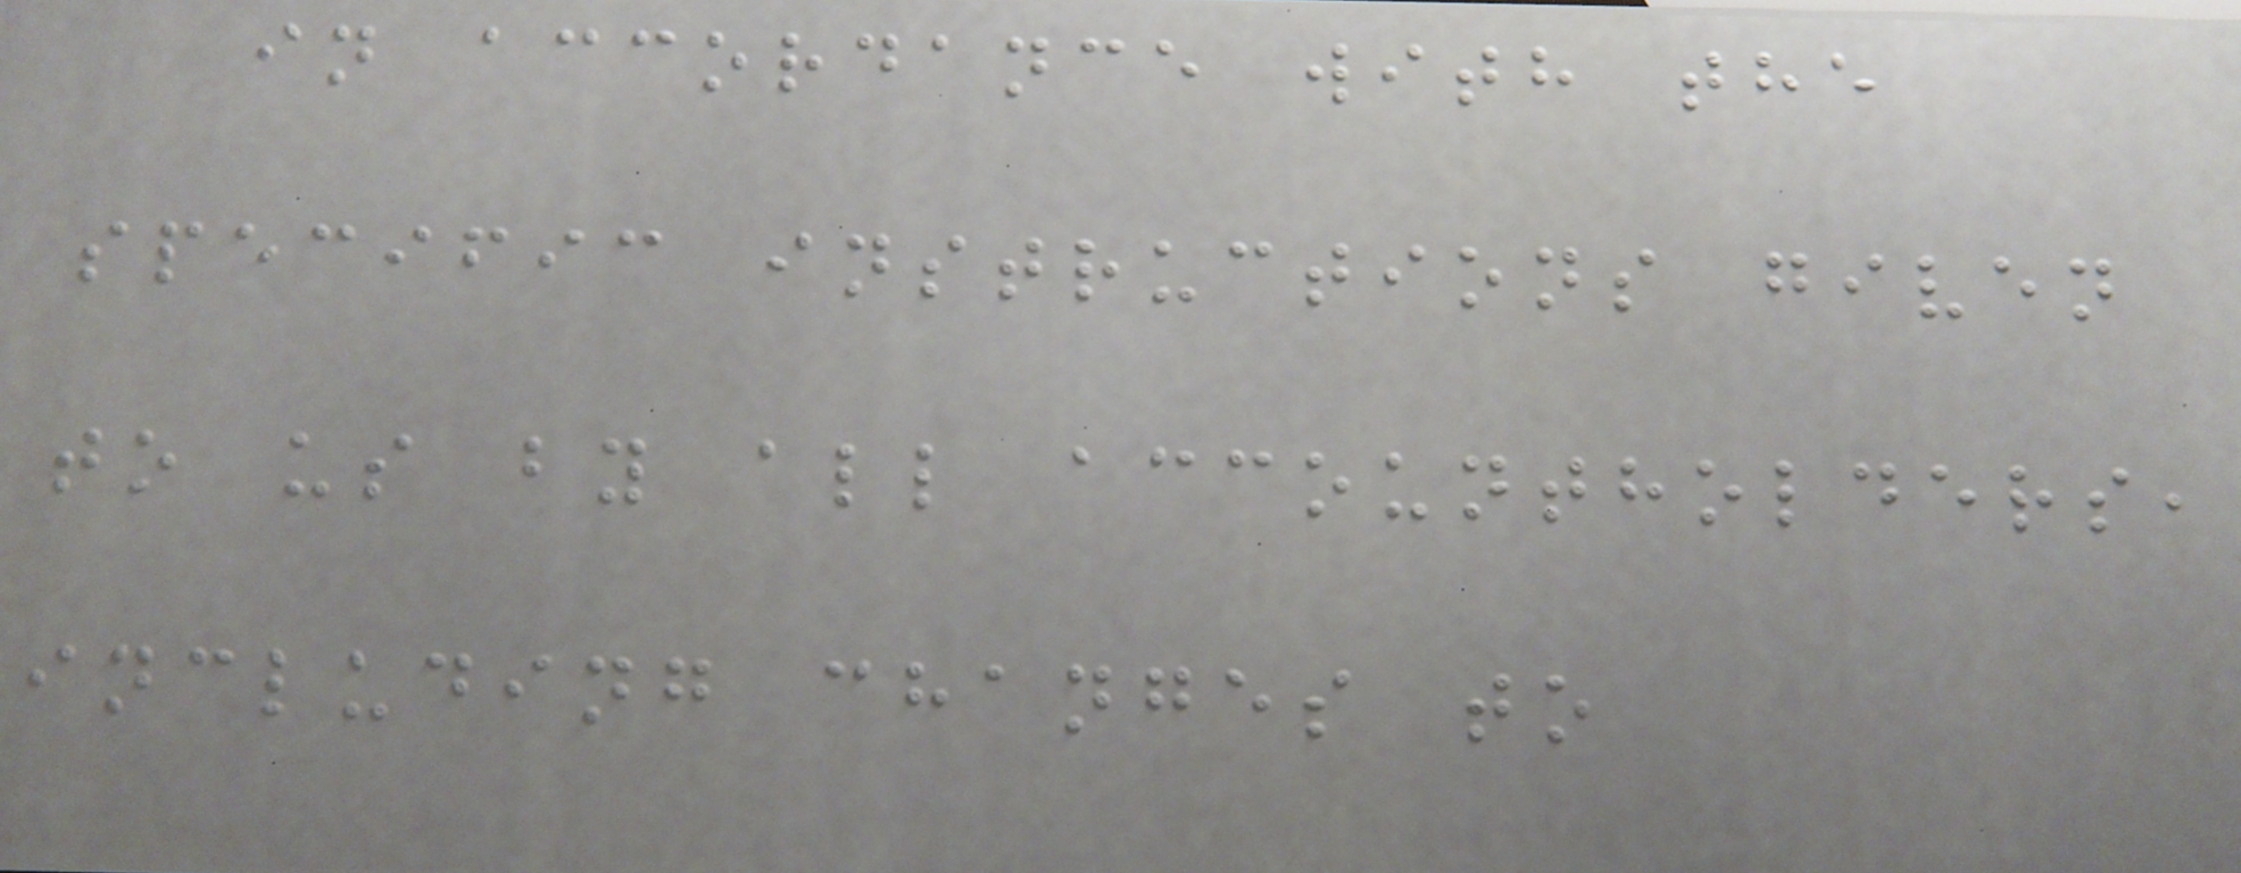in accordance with the
specific instructions given
to us by all accountholders,
including changes to
